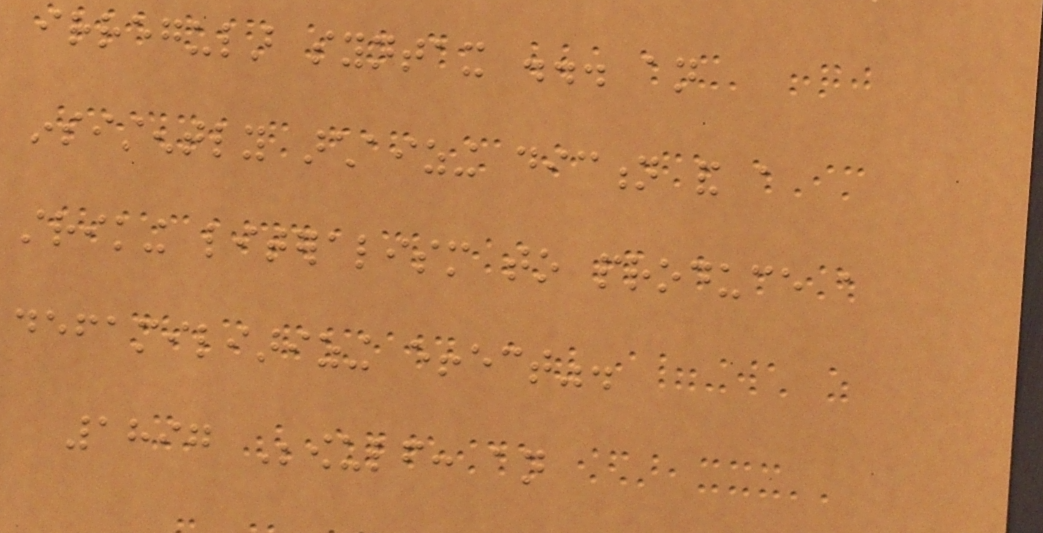irregular syntax ... an
insistently archaizing diction and a
striking literalism to produce a
defamiliarizing effect".
1897 Beowulf: an
